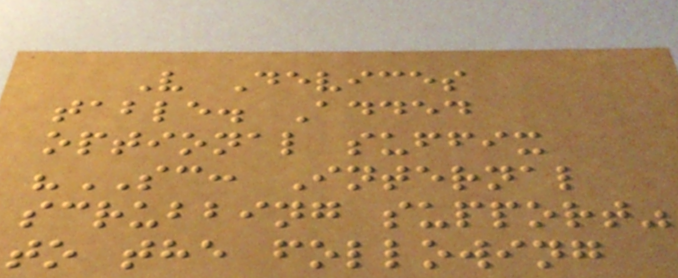V Devices
table. Added
optional suffix
"SC: Internal
scrubbing support"
to the following
